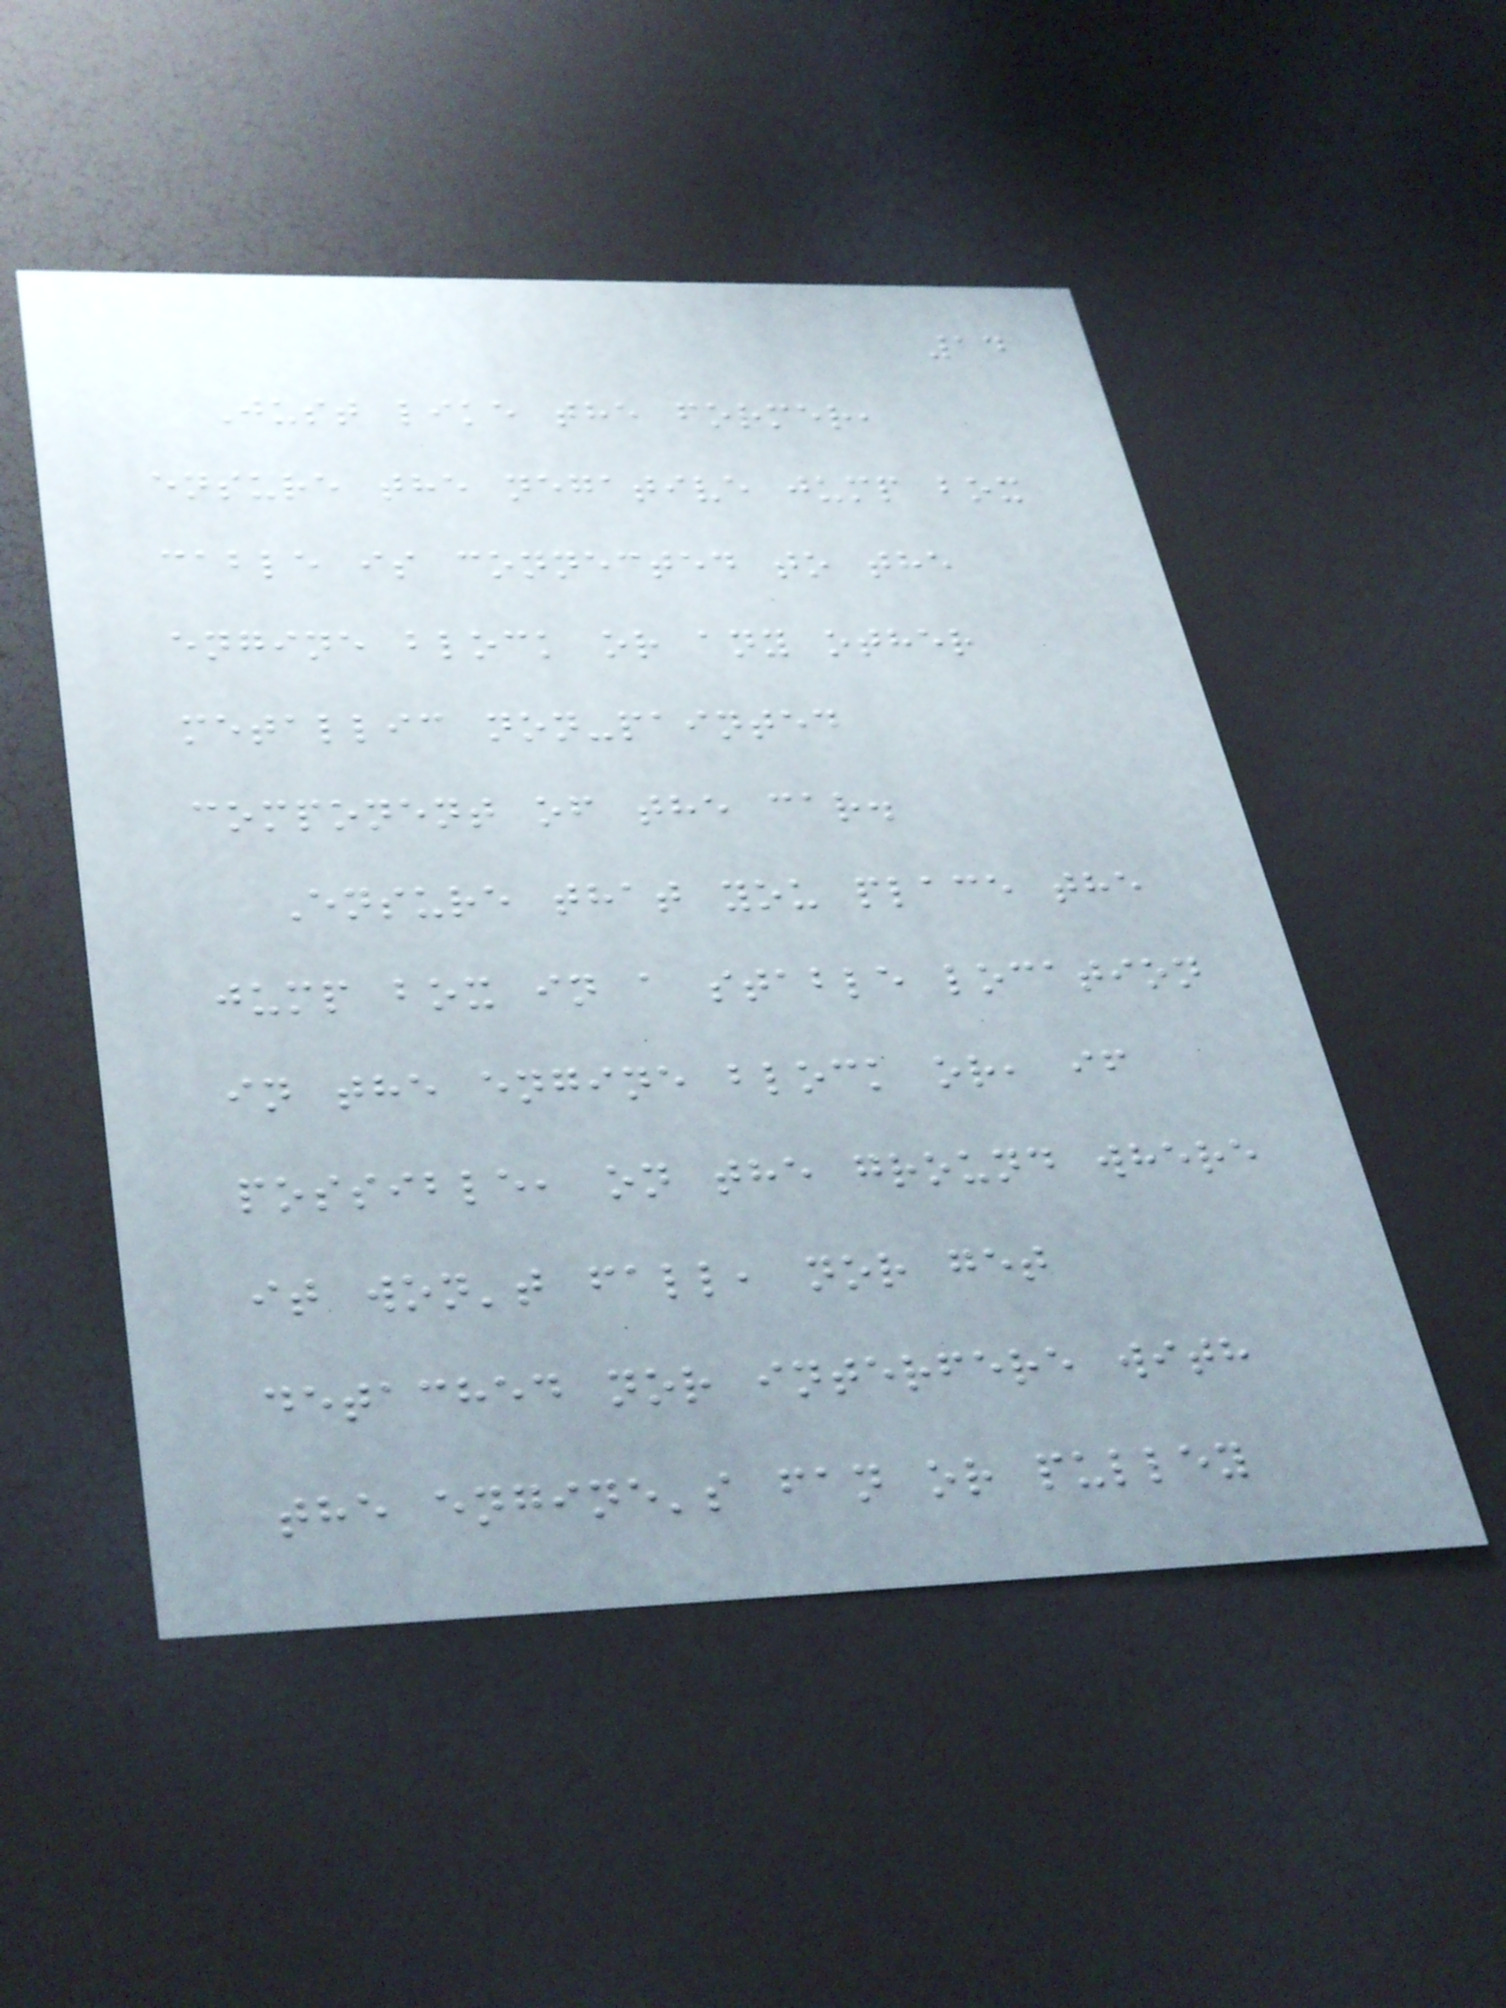14
Just like the former,
ensure the negative jump box
cable is connected to the
engine block or any other
metallic non-painted
component of the car.
Ensure that you place the
jump box in a stable location
in the engine block or, if
possible, on the ground where
it won't fall, nor get
detached nor interfere with
the engine's fan or pulley
